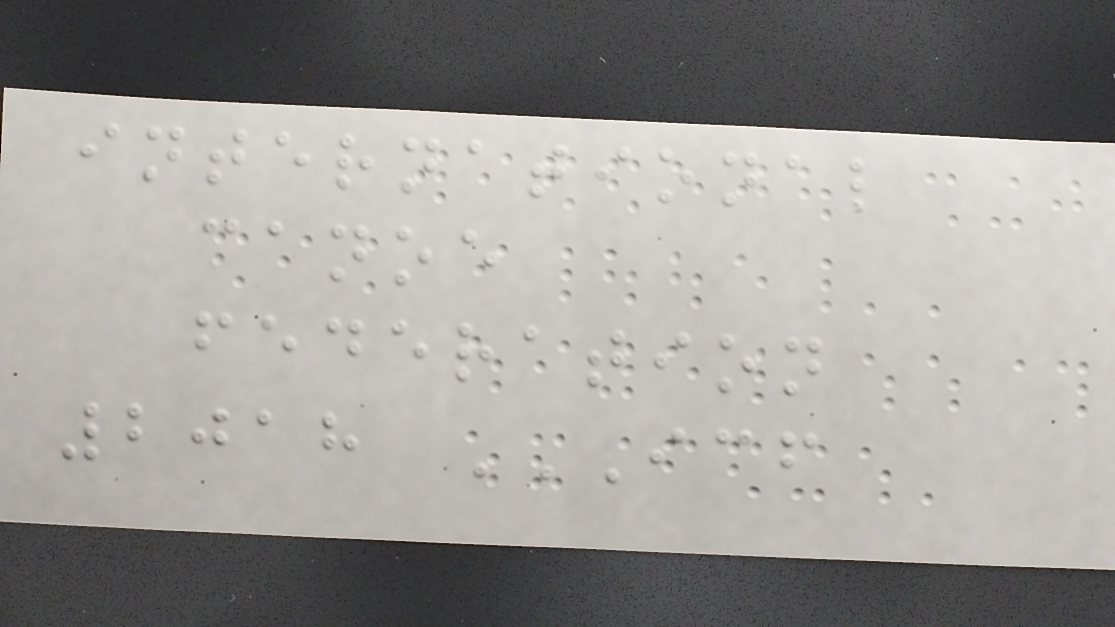international
canoe
federation
2018 ICF
